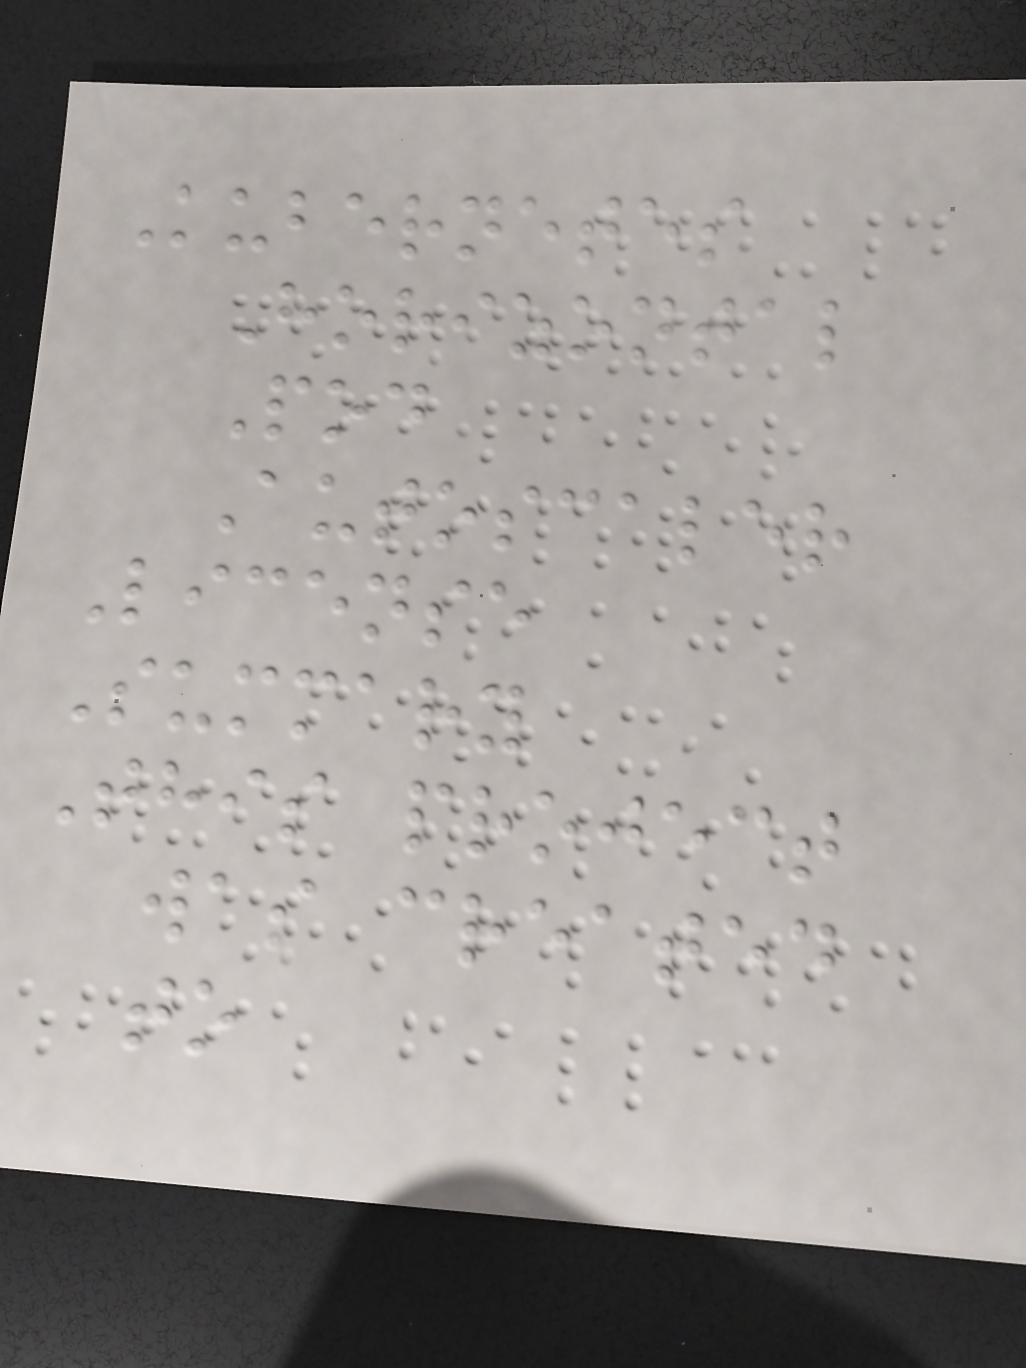Kubernetes
Horizontal
Pod
Autoscaler
License
Summary
This project
was created
to
